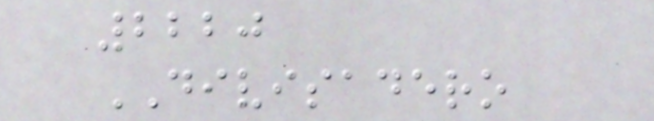2220
DIVISADERO
